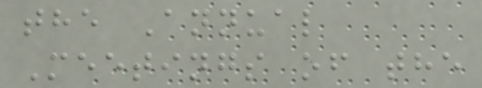the Annual
Meetings of the
